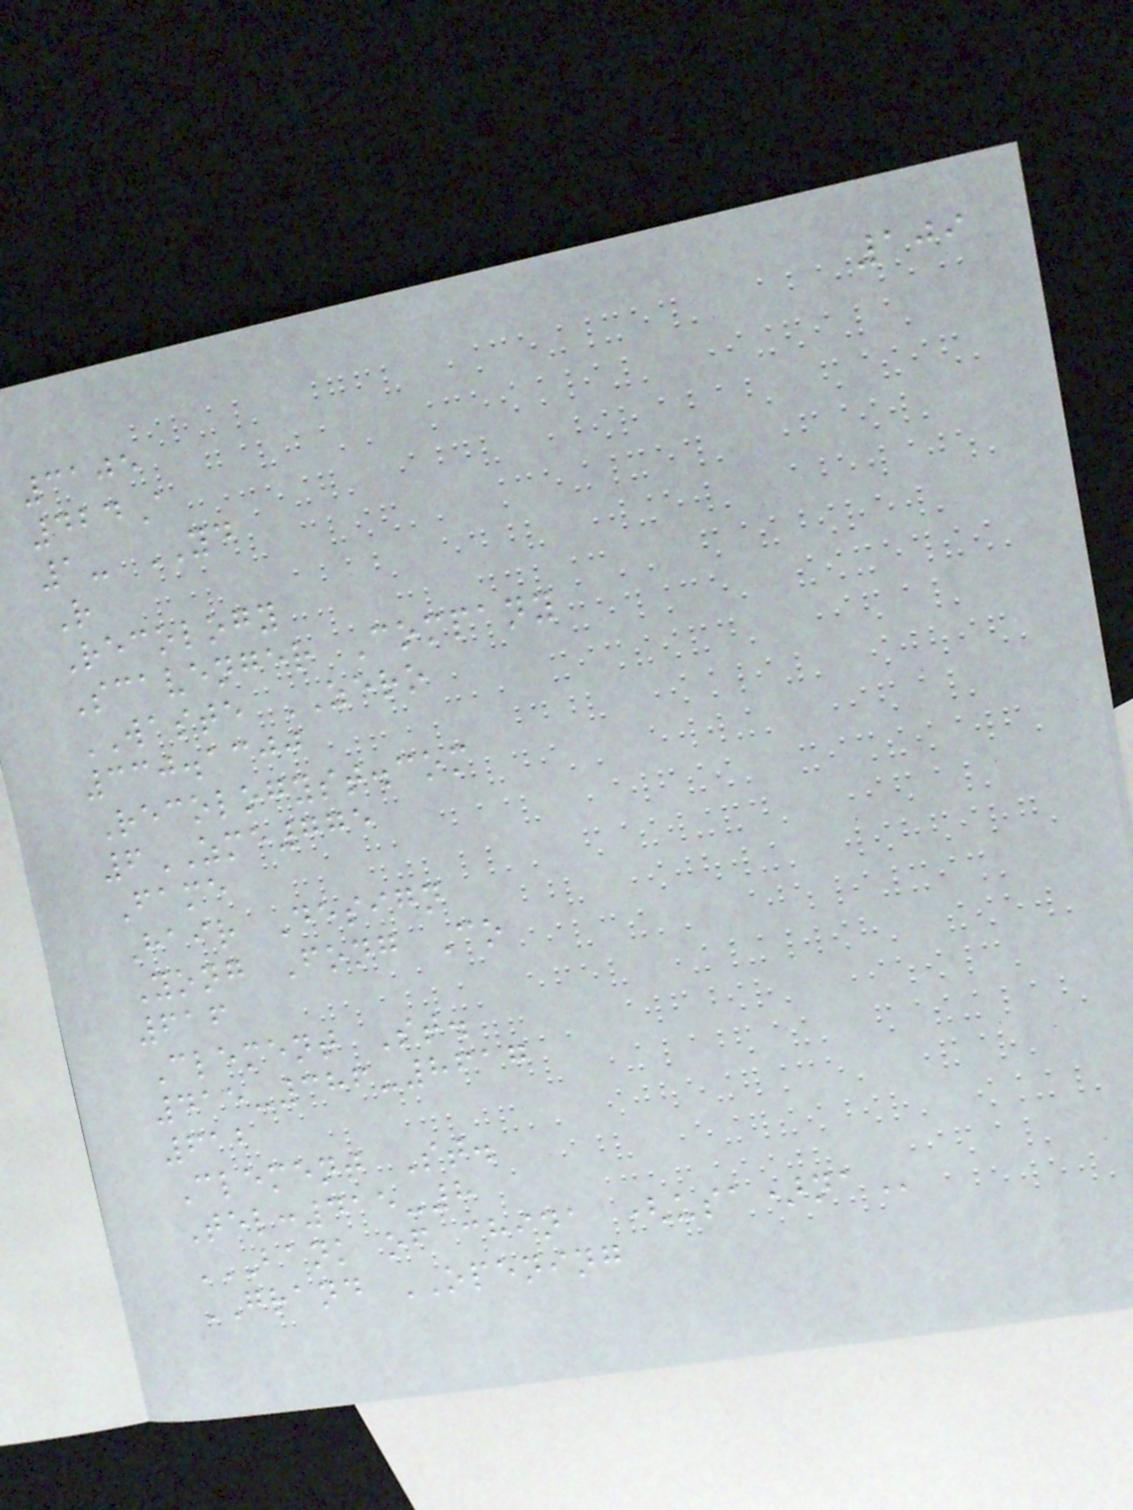109
3105
424A
1- YD
R
Recology
Scavenger Company
WASTE ZERO
330.1300
Recologyst.com
6ZME775
Fame
Hair Design
Yong Fong Co
616
Clement St.
415-386-8617
612
Clement St.
Tel:415-8
BANK OF CHINA (USA)NA
GRAND OPENING
